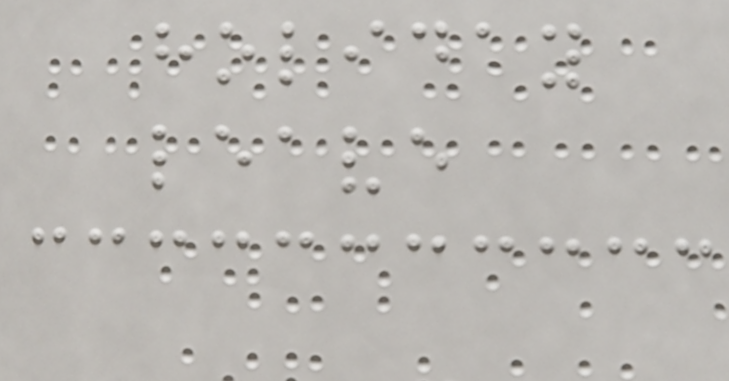holiday
leave
